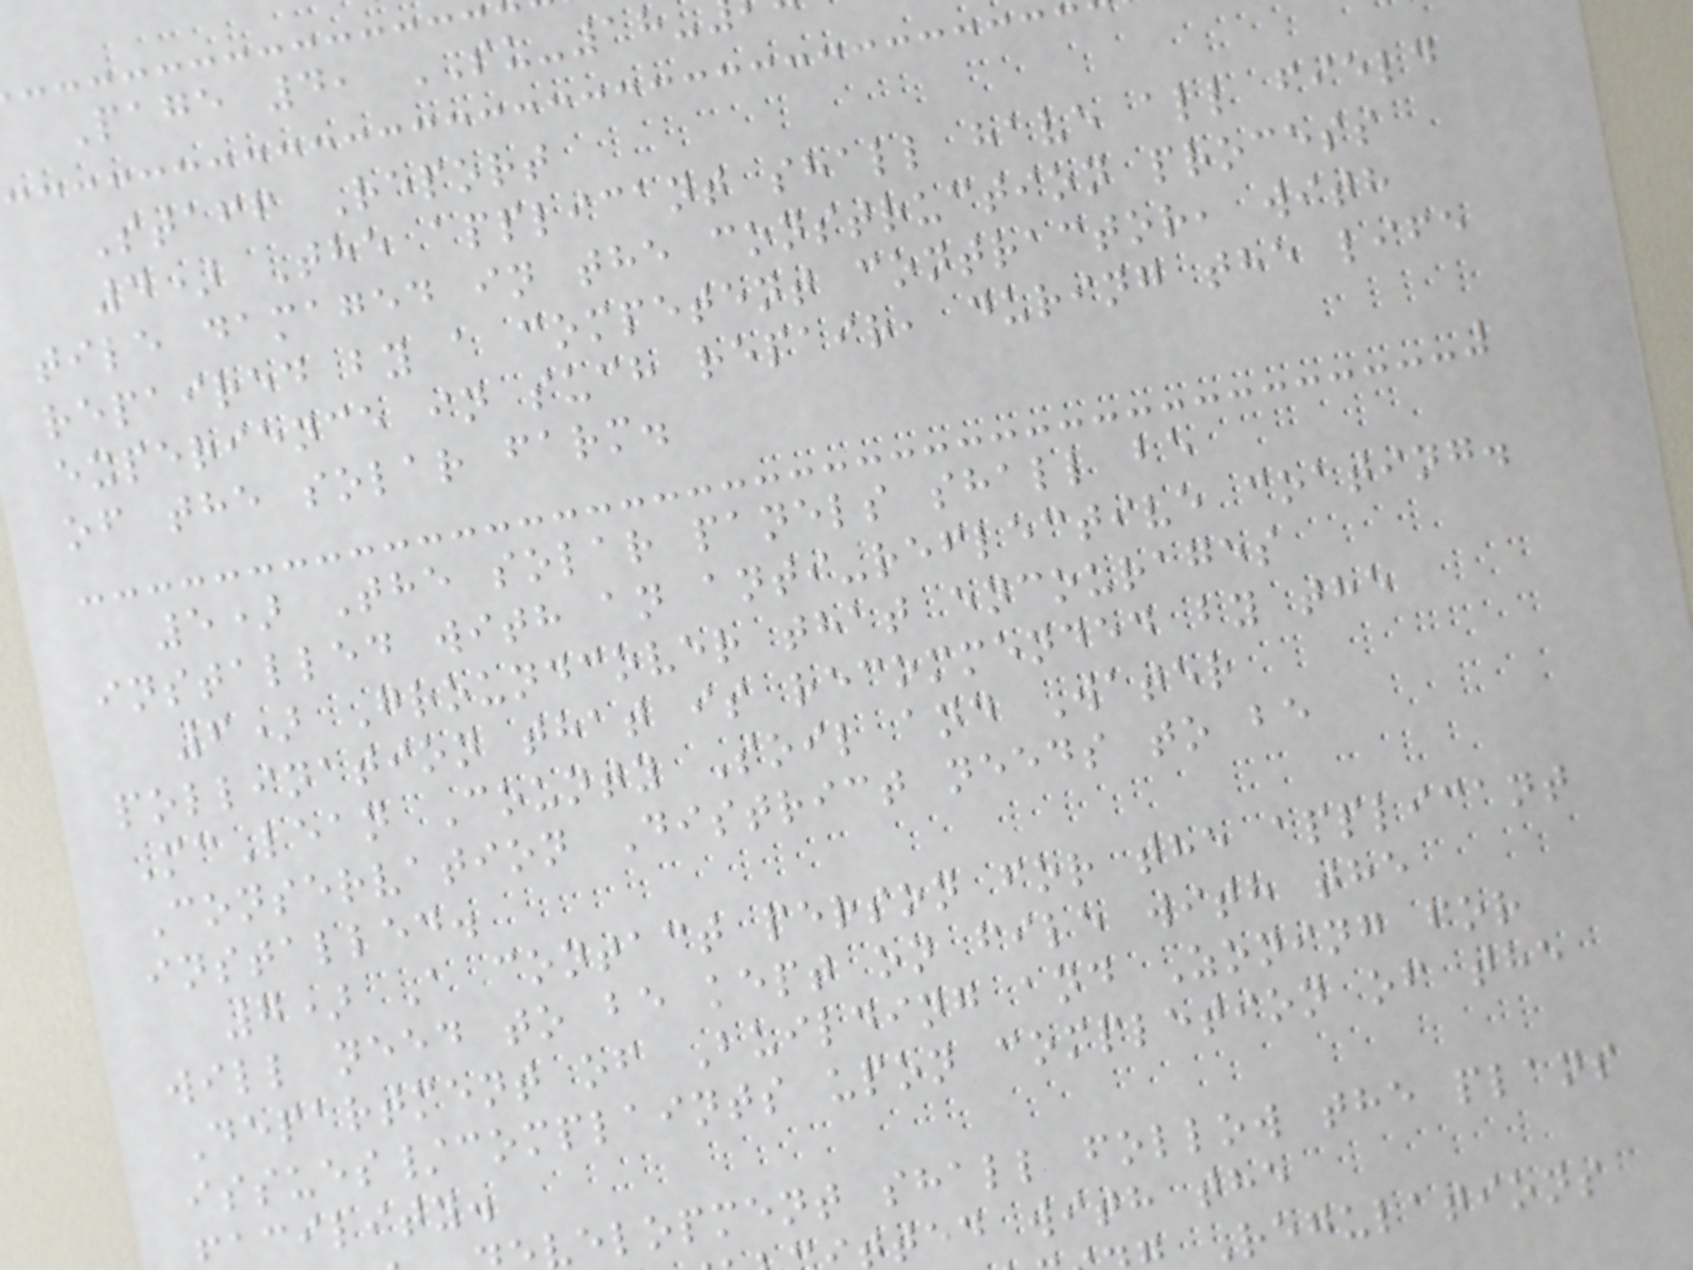Page 4, SU-18-
Staff Report
4) The applicant shall have all field
tile damaged in the construction process
repaired by a competent contractor, with
experience in such repair, during the life
of the solar farm.
5) The solar panels shall be
installed with an anti-reflective coating.
6) Groundcover that encourages
pollination that is recommended by the
McLean County Soil and Water
Conservation District needs to be
installed.
7) A contact person for the applicant
will need to be kept on file with the
Department of Building and Zoning for
issues/complaints upon completion of the
acility.
velopment shall follow the plans
tted with the
Regulations
